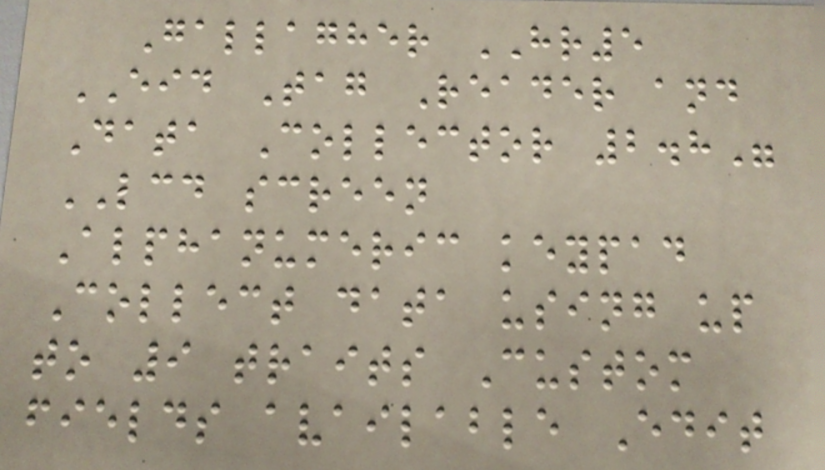Gallagher HR5
EID Tag Reader and
Data Collector 2.8"
LCD screen
Alphanumeric keypad
Collect data using up
to 9 traits Custom
fields available Edit
